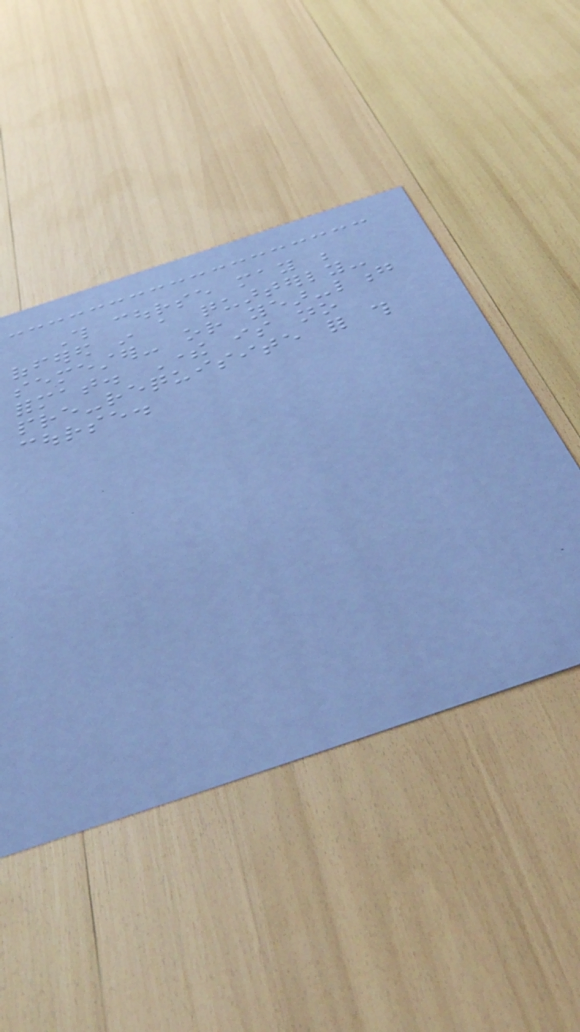This course may be
offered in a quarterly-
semester- or year-long
format. There is no
pre-requisite for this
course.
